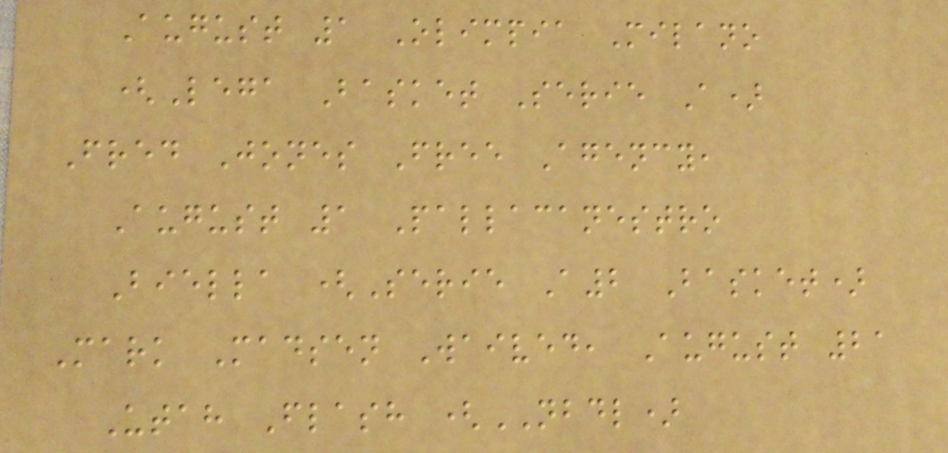August 1 Olimpia Milano
(Lega Basket Serie A)
Fred Jones Free Agency,
August 1 Pallacanestro
Biella (Serie A2 Basket)
Mark Madsen Waived, August 21
Utah Flash (NBDL)
